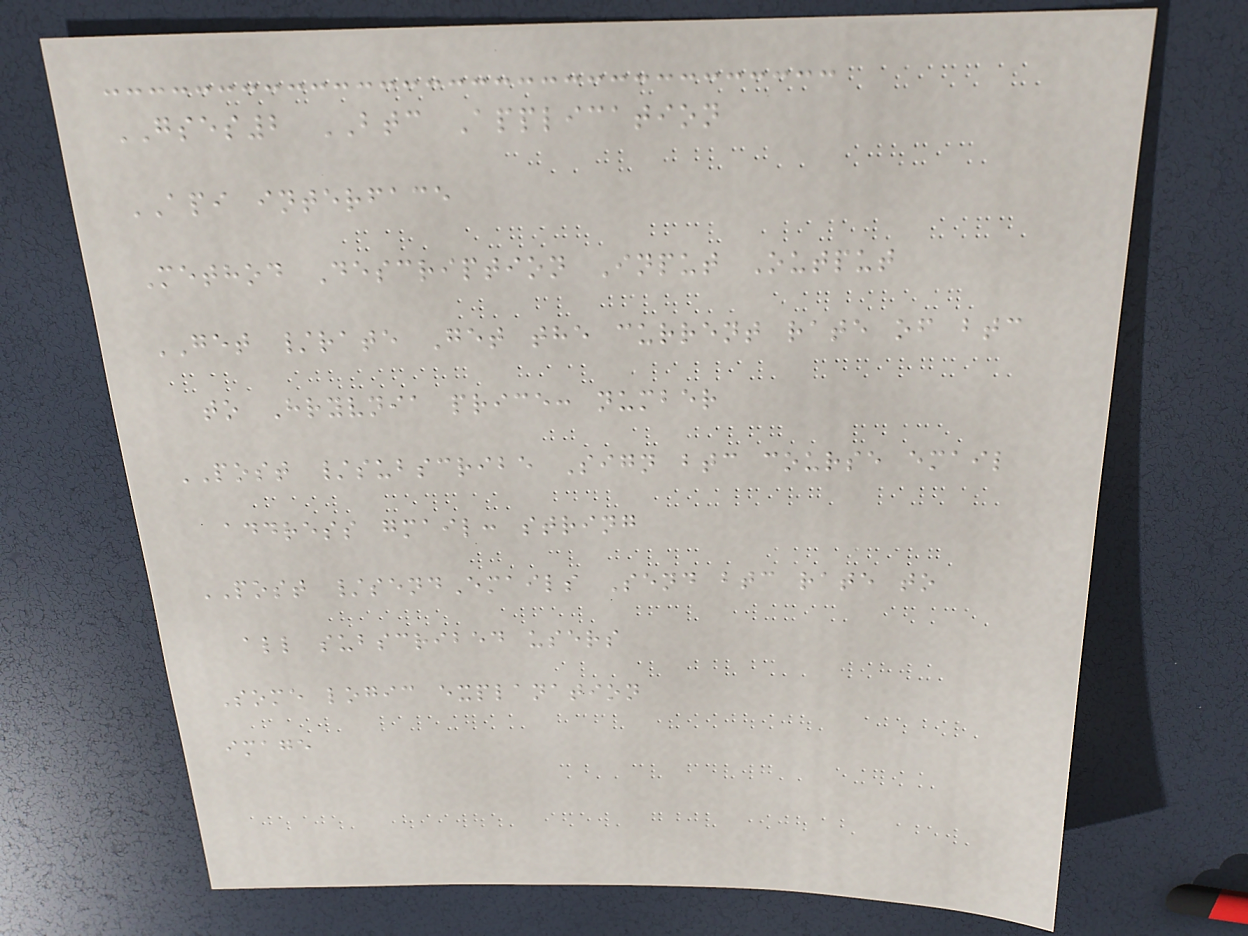GSES2 BTC Application
API interface
Method Description Input Output
GET /rate Get the current rate of btc
to Hryvnia price: number
POST /subscribe Sign btc course email
address gmail: string
POST /sendEmails Send btc rate to
all subscribed users
Some logic explanation
image
